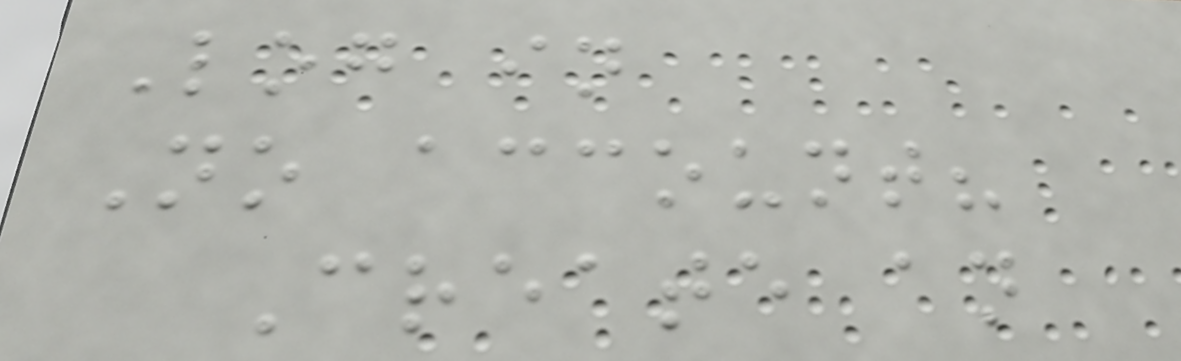Log in
No account?
Create an
